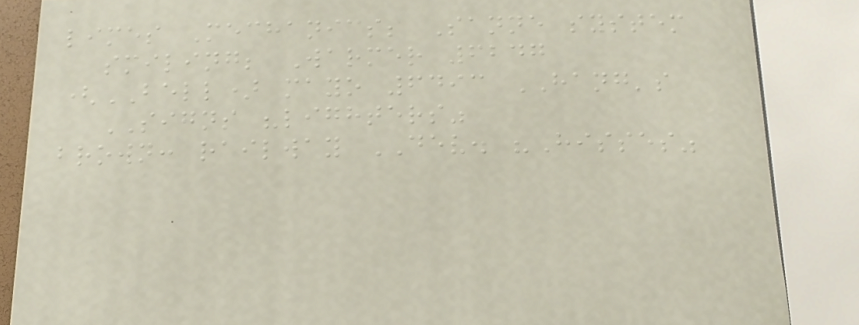limes Mechanics; Sanne system
smiling; Warmer 6247
(BELL) mayo 6493 HANG's
SIGNS "lighters"
brown: railway DEV. "Hisses"
